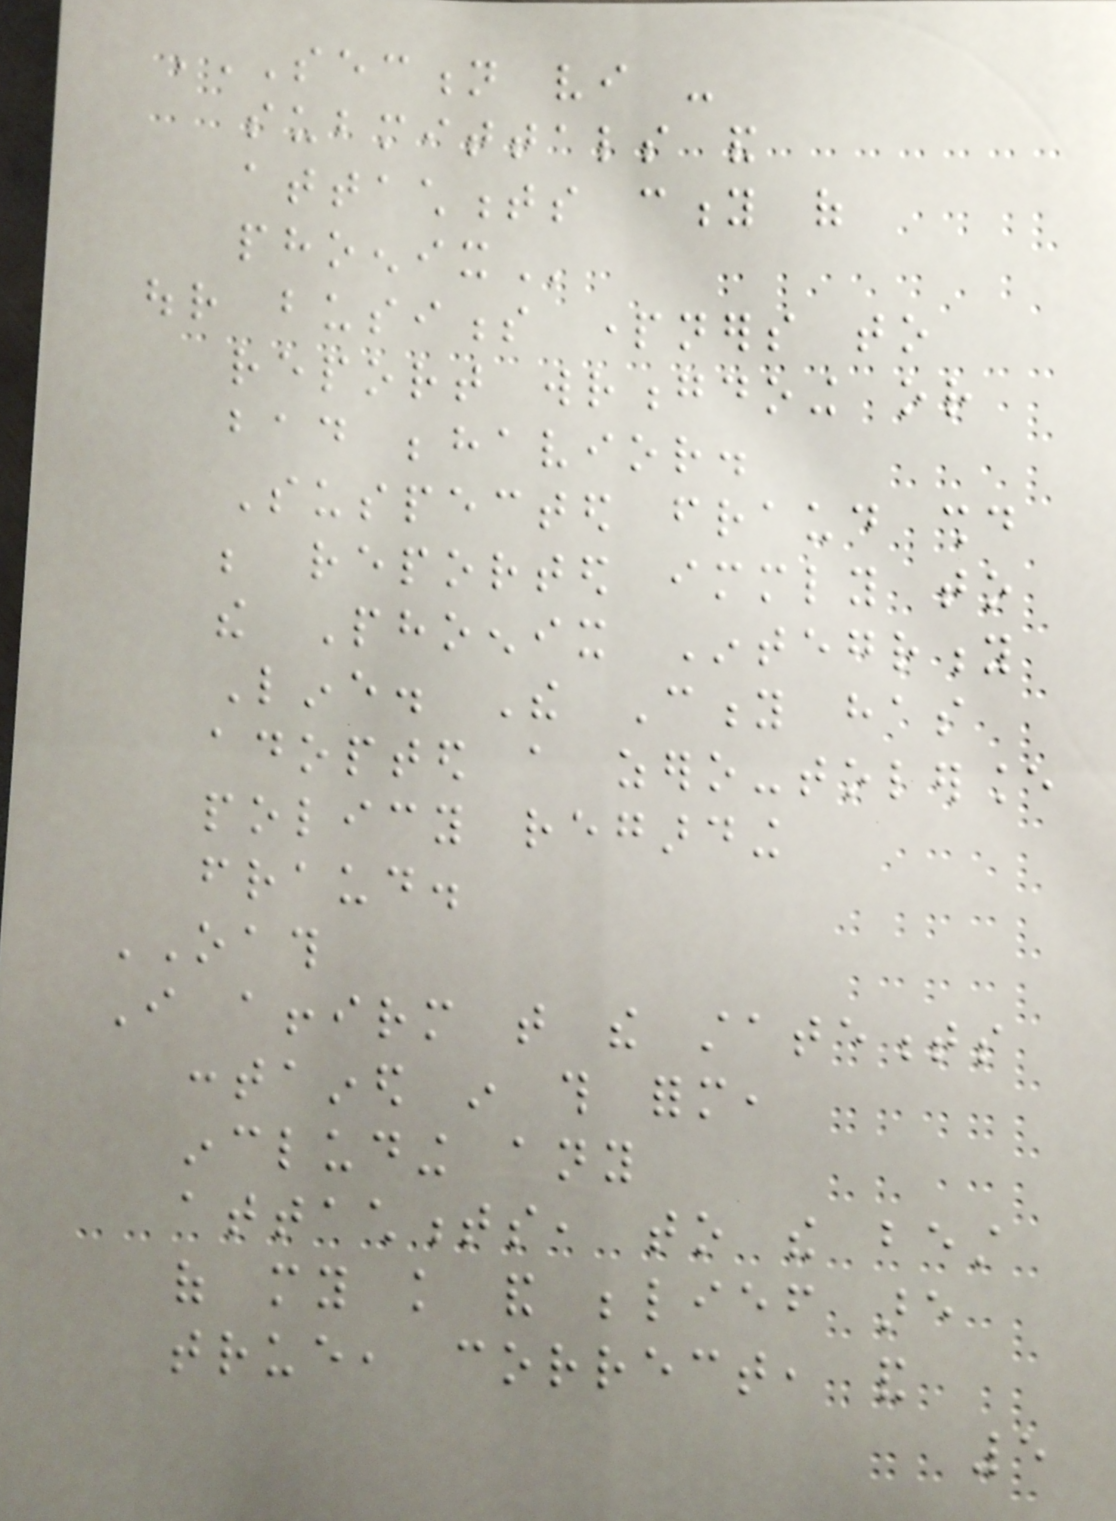SECTION VI -
SUBMITTALS AND
ATTACHMENTS CITY OF
PHOENIX
our business partners to
report wrongdoing or
bad behavior.
Suspected fraud should
be reported immediately to
the Phoenix Integrity
Line. The City has
adopted a zero-tolerance
policy regarding
fraud.
OATH
I affirm that the statements
contained in this form,
including any
attachments, to the best
of my knowledge and belief are
true, correct, and
5
